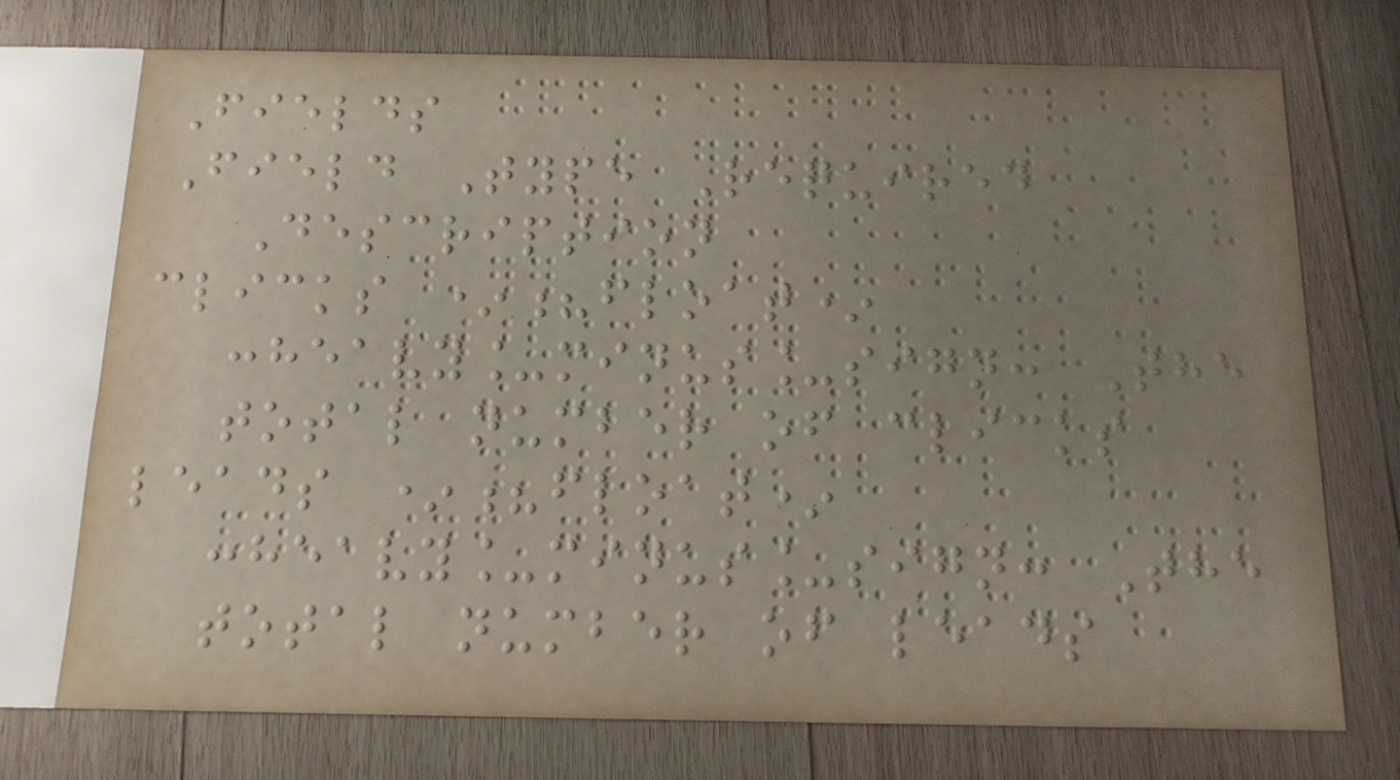Fields
Field Type Required
Description
clicks *?float*
:heavy_minus_sign: The
total number of clicks
leads *?float*
:heavy_minus_sign: The
total number of leads
